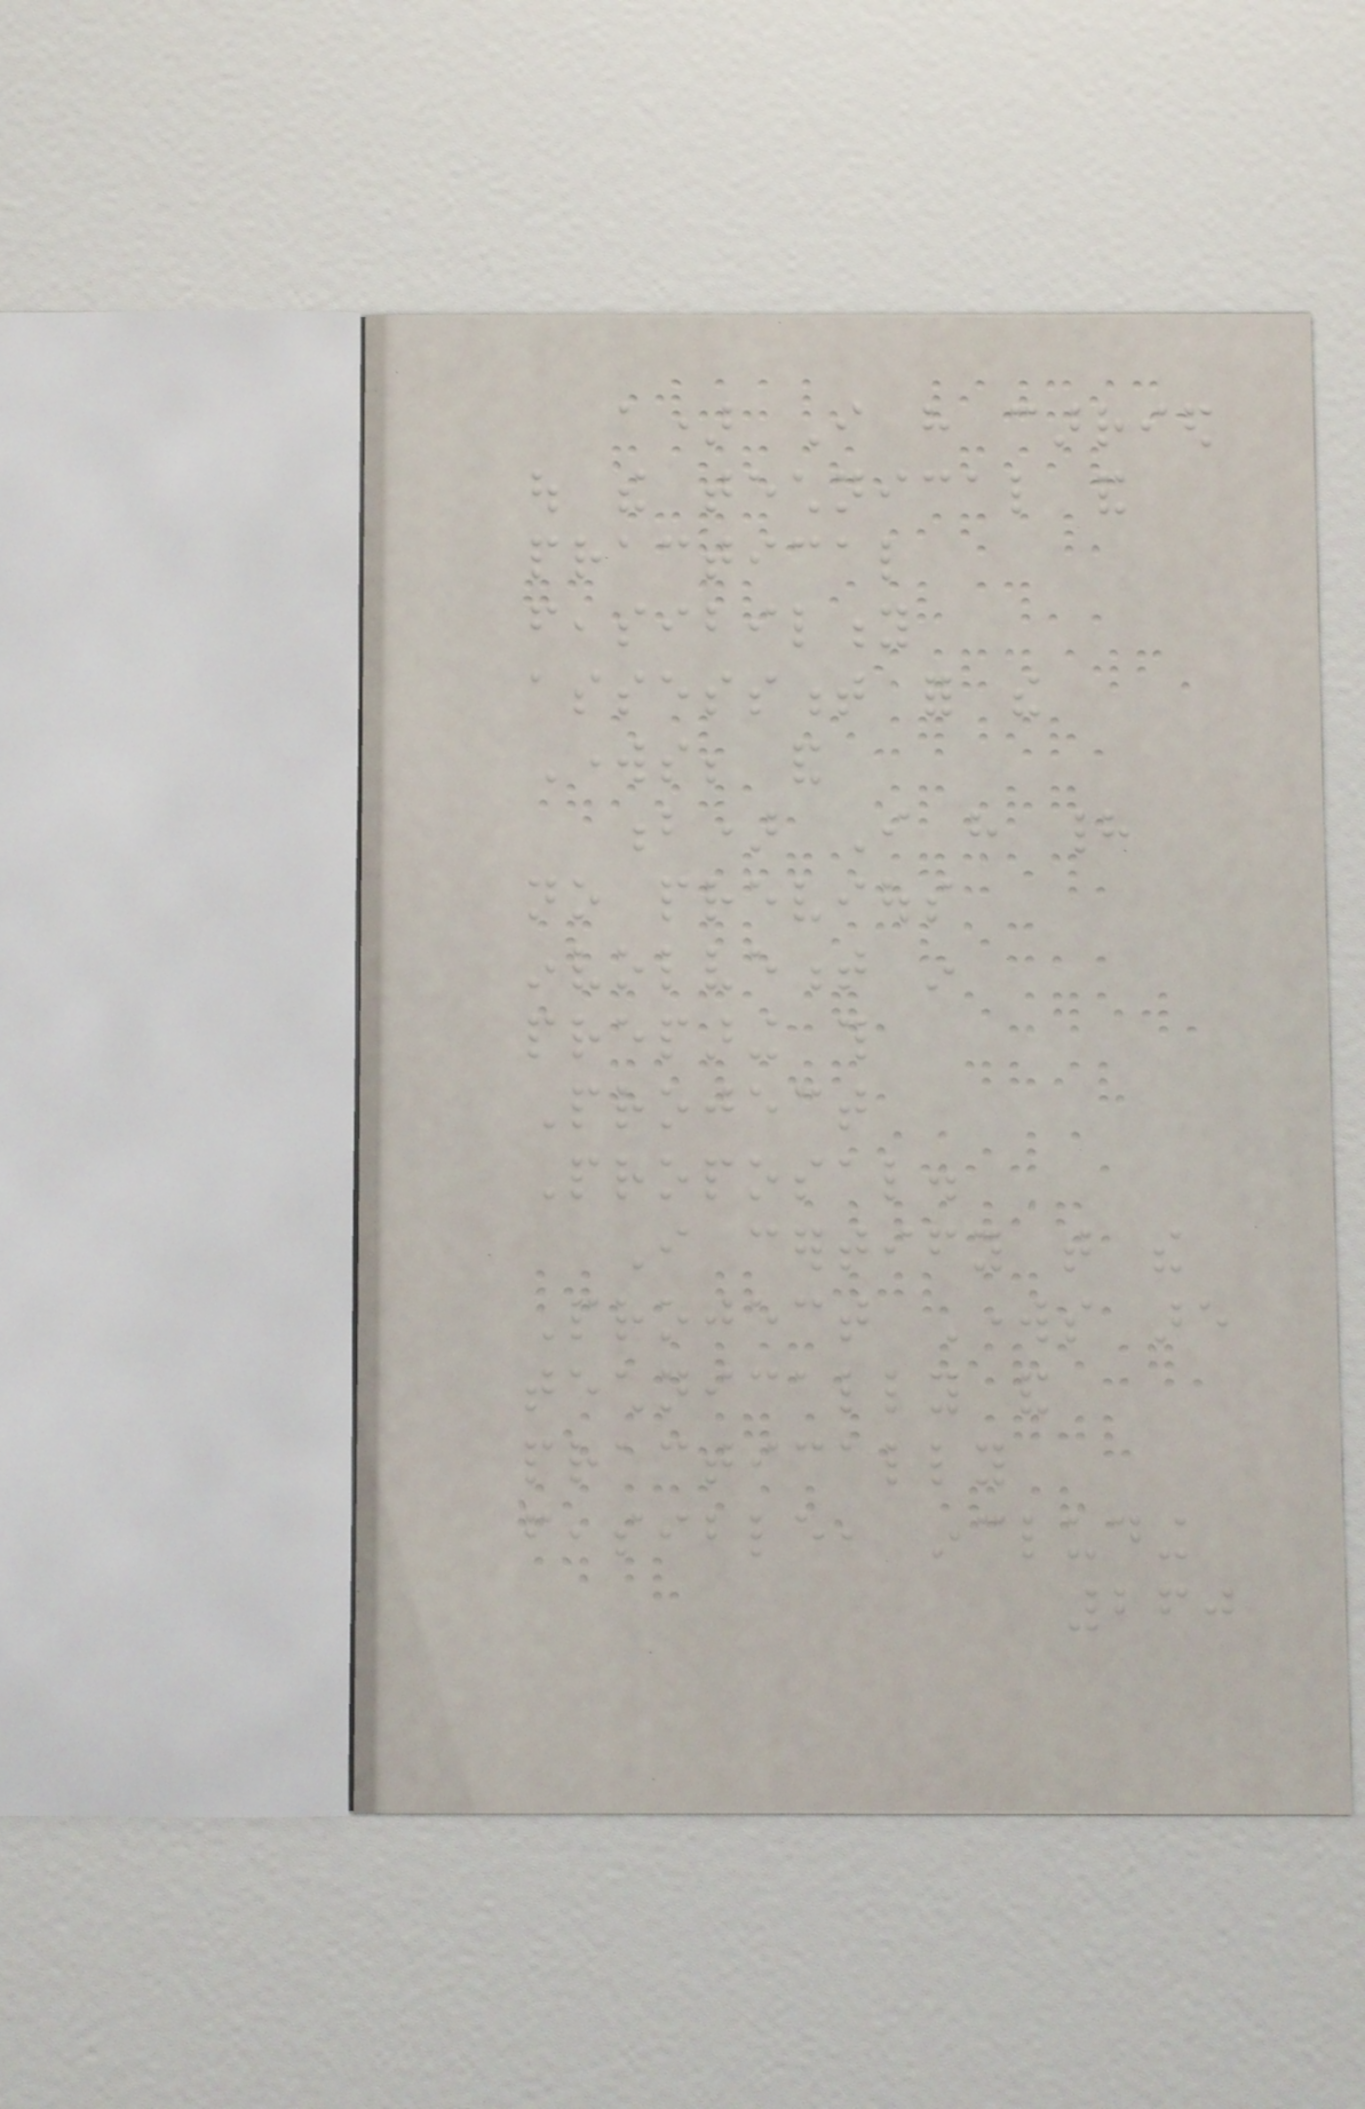a) I have carried
out the technical and
practical
feasibility
assessment for the
Works; and
b) I have had
no previous
involvement in
preparing this
Project
Proposal.
I certify that the
Project Works are
technically and
practically
feasible, including
260
